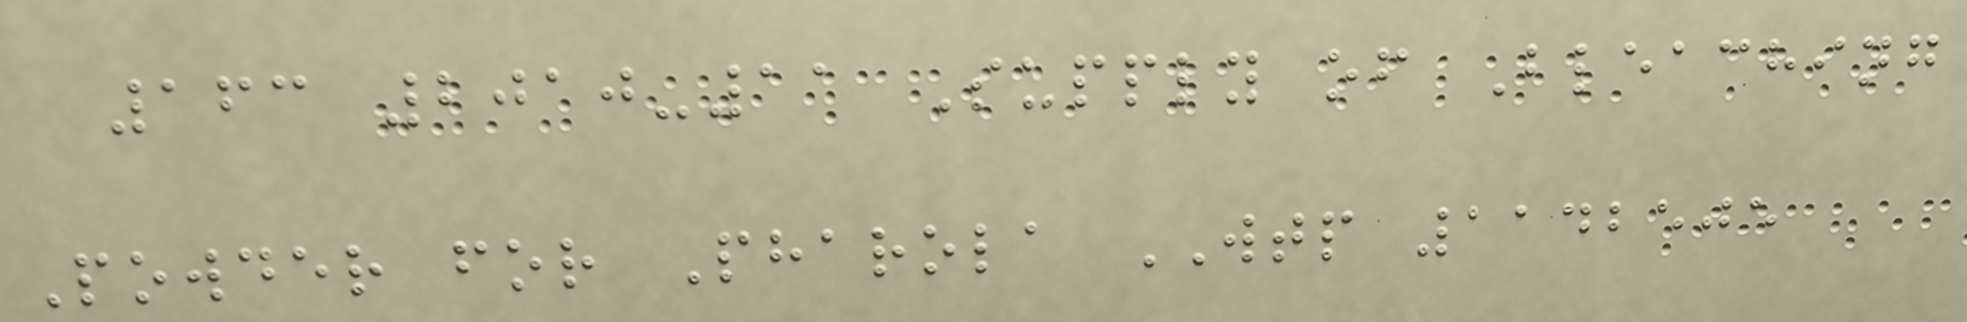163 2010-11 Supply of Bleaching
Powder for Pharola WTP 1142505
